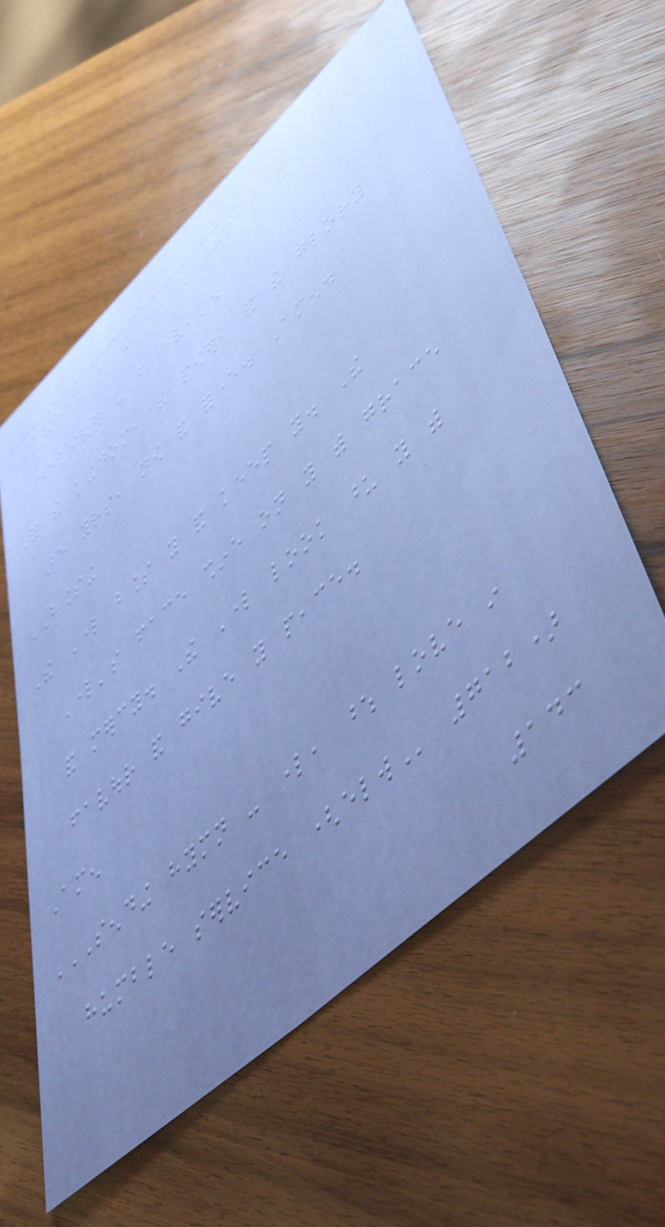Save us from the time of trial and
deliver us from evil.
For the kingdom, the power, and the glory
are yours, now and forever. Amen.
BLESSING
The Lord bless you and keep you. The
Lord's face shine on you with grace
and mercy. The Lord look upon you with
favour and give you peace.
Amen
SENDING HYMN - LORD, WHOSE LOVE IN
HUMBLE SERVICE (ELW 712)
143
